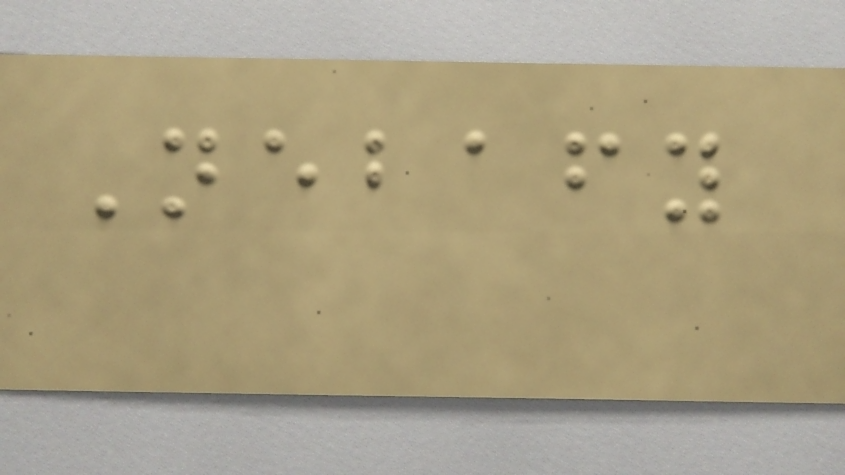Nebafy
